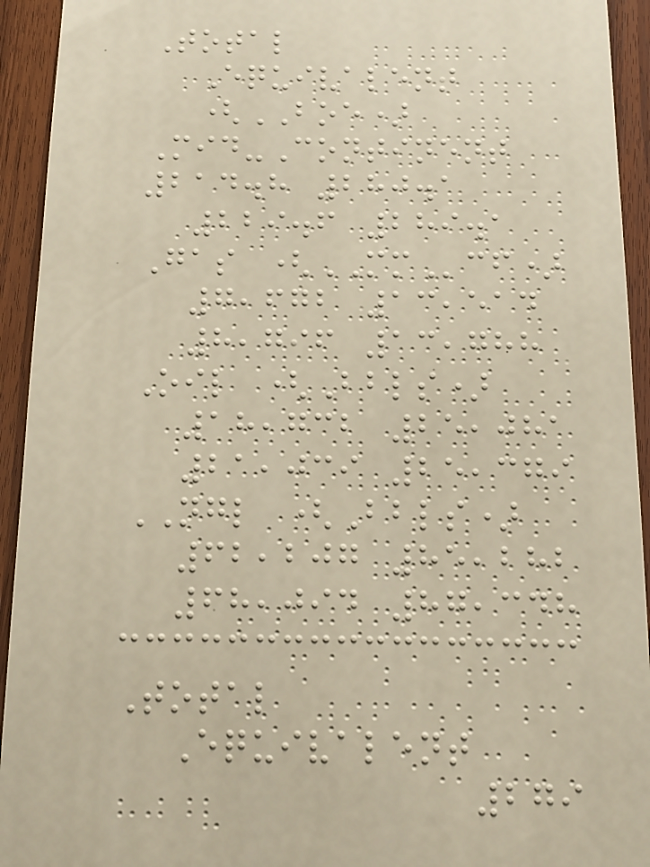Total
Equivalent
(BOE)
Mid-Continent
214.8 280.1
229.6 289.1
Gas (MMcf)
7,672 13,514
8,796 13,788
Oil (Bbls)
18,732 25,081
21,039 25,379
NGL (Bbls)
62,207 85,282
68,094 87,348
Total
Equivalent
279
